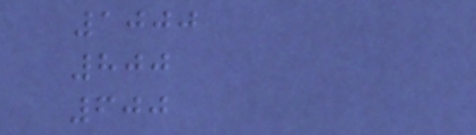1000
800
600
